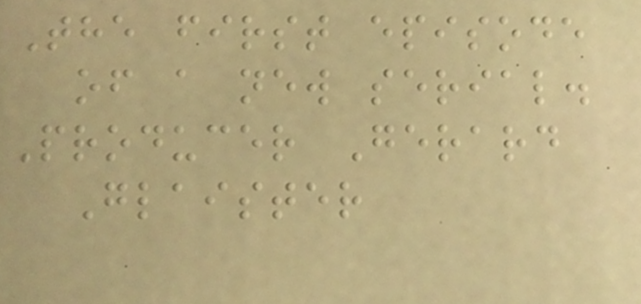The first episode
of a new serial.
Producer Gerard
Glaister
